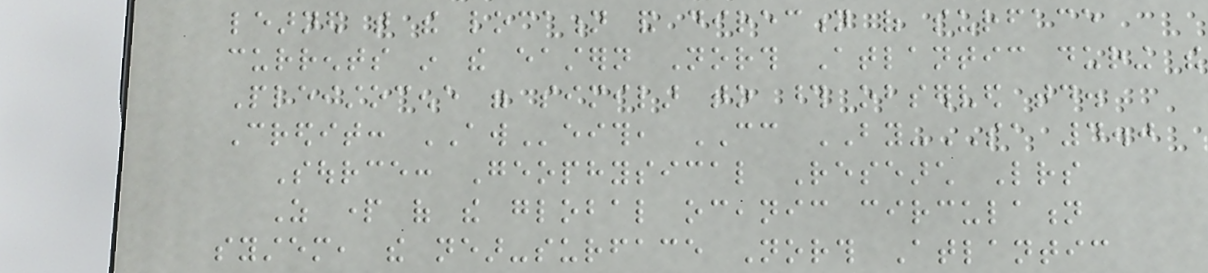learned that the location and direction of surface
currents in the eastern North Atlantic during the
Pleistocene were similar to those observed today.
Credit: AWeith, CC BY-SA 4.0
Source: Geophysical Research Letters
As part of the global oceanic circulation
system, the near-surface North Atlantic
